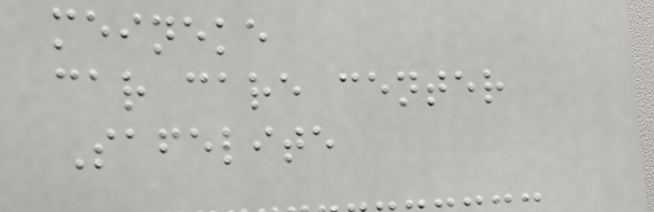meineke
car care center
Safelite
